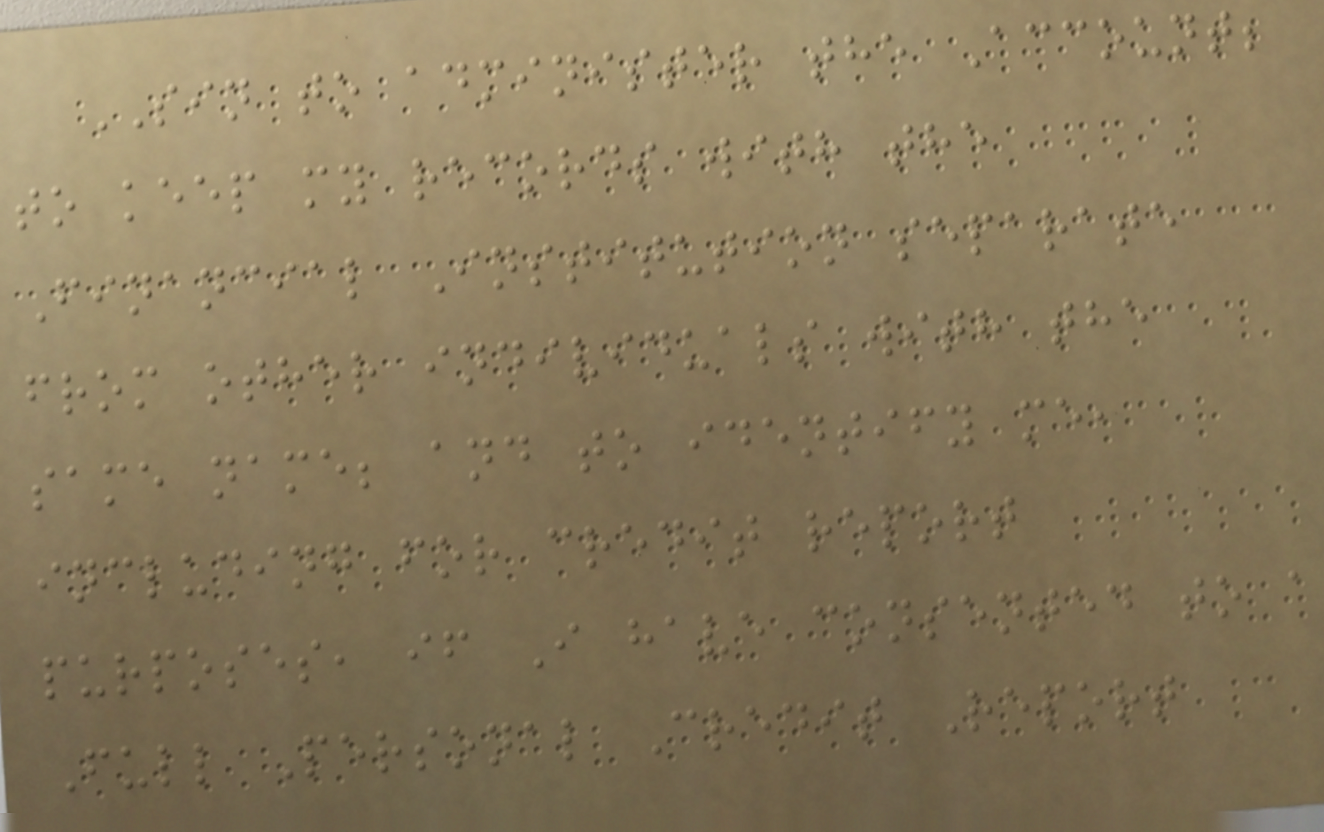SIN to administer the Account;
to keep my records with the
Financial Institution separate
from other individuals with the
same name; and to identify me,
including for credit report
purposes, if I have consented to a
Full Personal Credit Report
